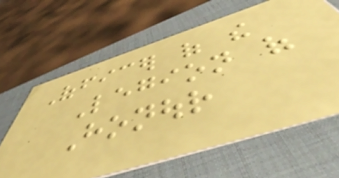Officer of the
Legion of
Honour
